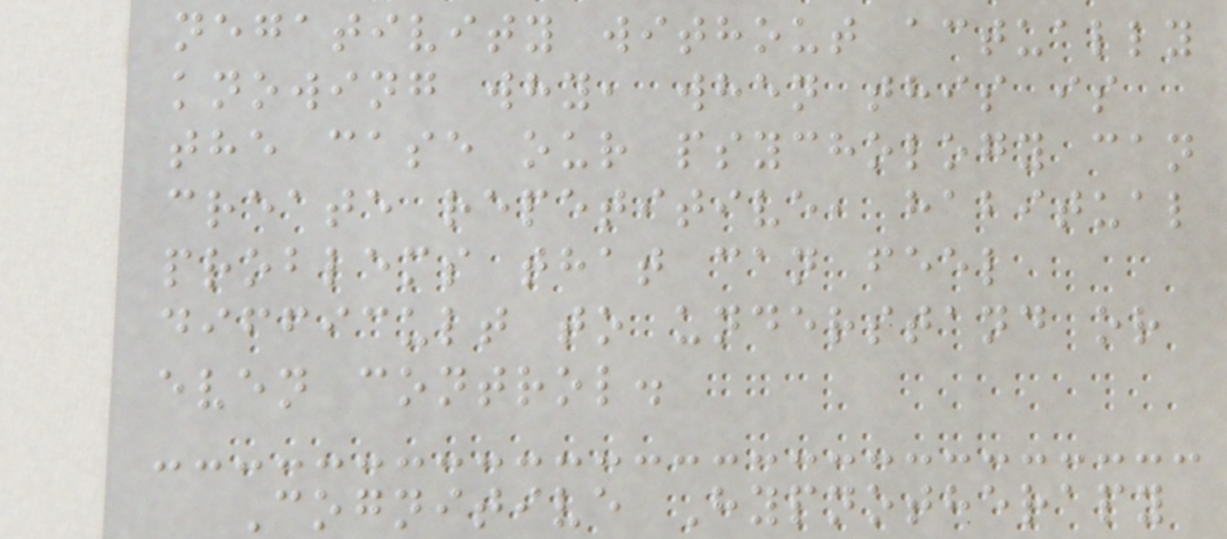negativity without actually
knowing why, when this is
the case our psychology can
create repetitive, habitual
problems that can feel
difficult to understand or
even control.
Cognitive Hypnotherapy
